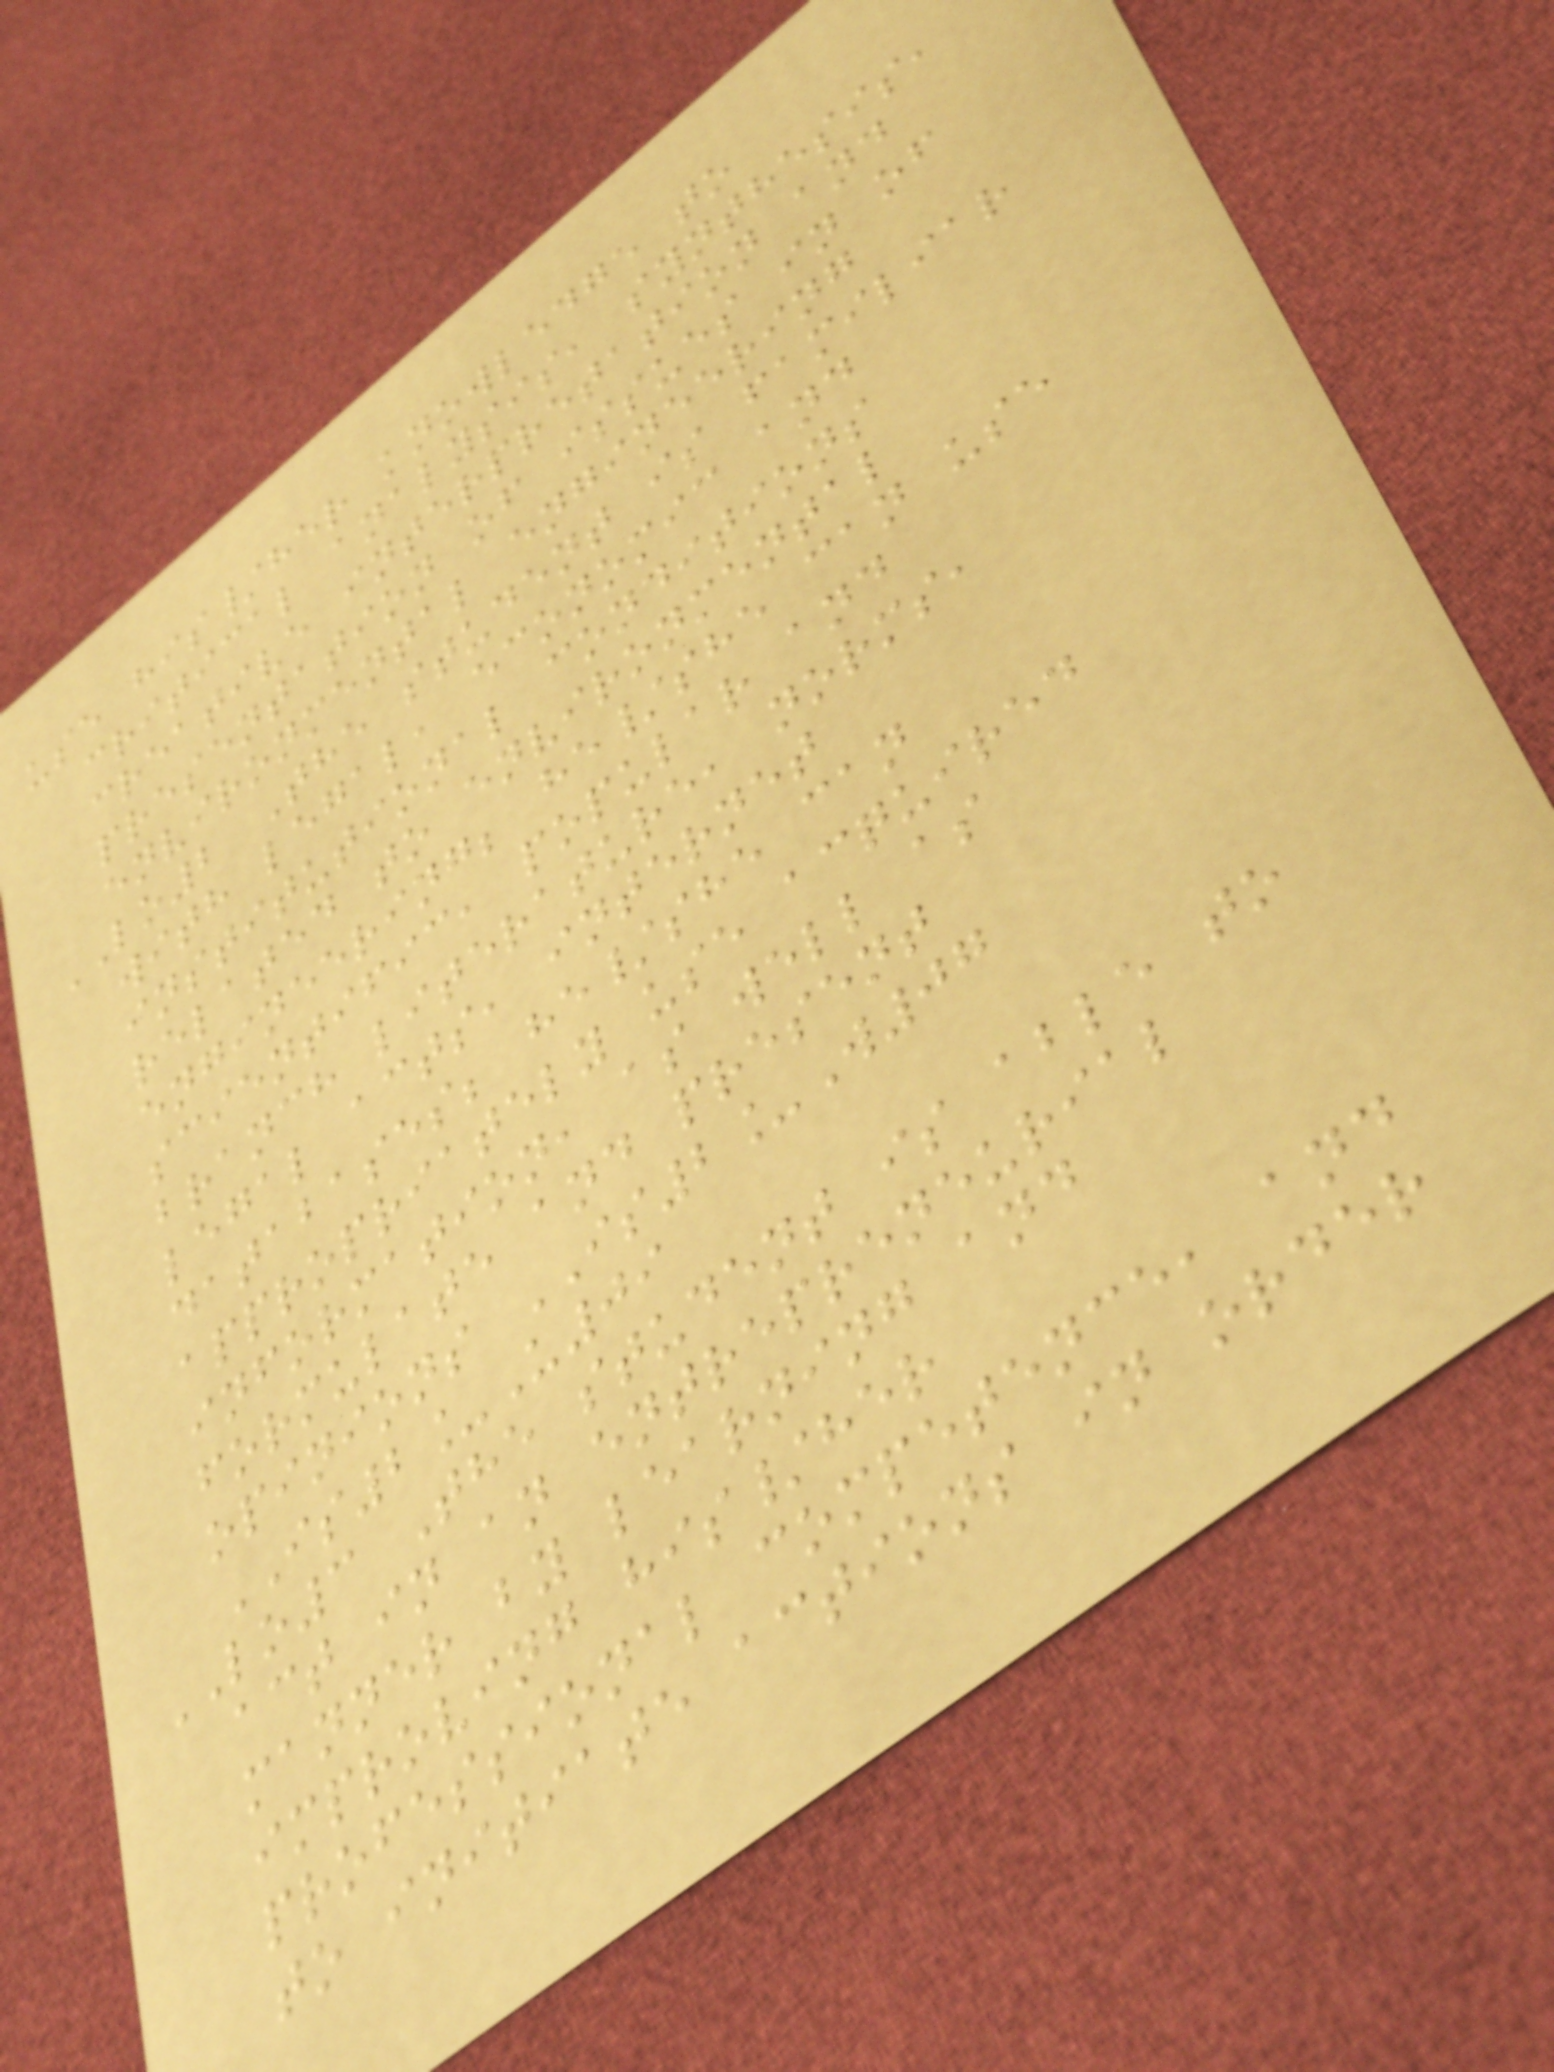use his/her knowledge to
critical analysis, synthesis,
creative interpretation and
presentation of issues in of
environmental engineering
LO2 The student is familiar
with legal, economic and
institutional conditions
related to environmental
engineering; he/she can use
scientific, popular and
branch literature, norms,
legal acts, internet
databases; he/she can
appropriately use acquired
information, as well as
formulate and present
opinions IS2_W07
IS2_U09
LO3 The student is able to
act in an entrepreneurial
manner by learning and
improving his/her
professional competence, and
to initiate actions in order
